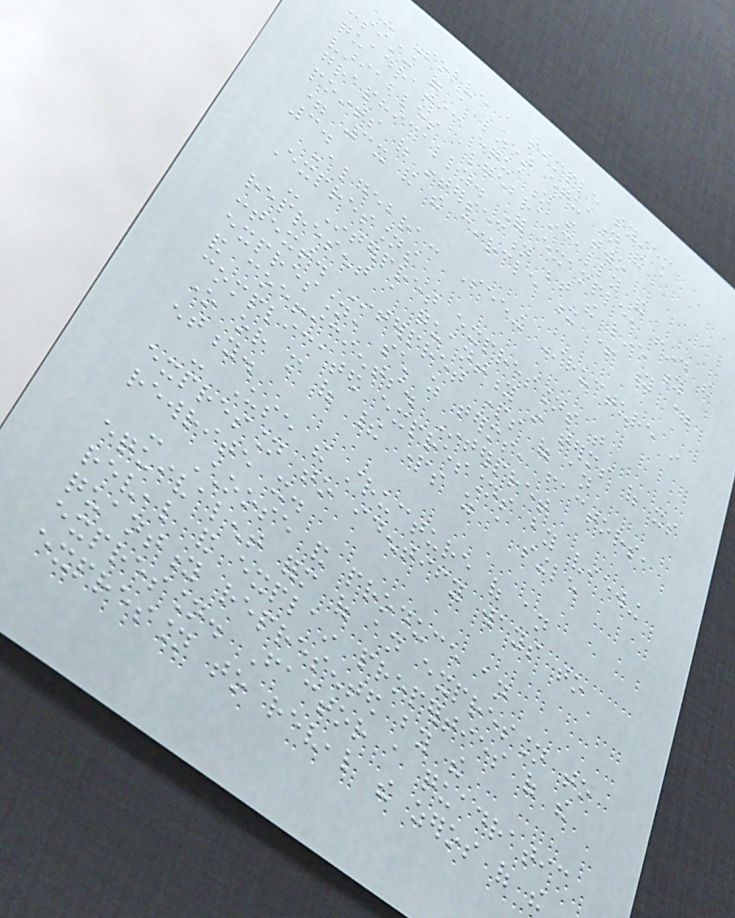- Solve a simple system
consisting of a linear equation and a
quadratic equation in two
variables algebraically and
graphically. For example, find the
points of intersection between the line y
= 3x and the circle x + y =
3.
Algebra: Seeing Structure in
Expressions
- Interpret expressions that
represent a quantity in terms of its
context. Interpret parts of an
expression, such as terms, factors,
and coefficients. Interpret
complicated expressions by viewing
one or more of their parts as a single
entity.
- Use the structure of an
expression to identify ways to
rewrite it.
- Choose and produce an
equivalent form of an expression to
reveal and explain properties of the
quantity represented by the
expression. Factor a quadratic
expression to reveal the zeros of the
